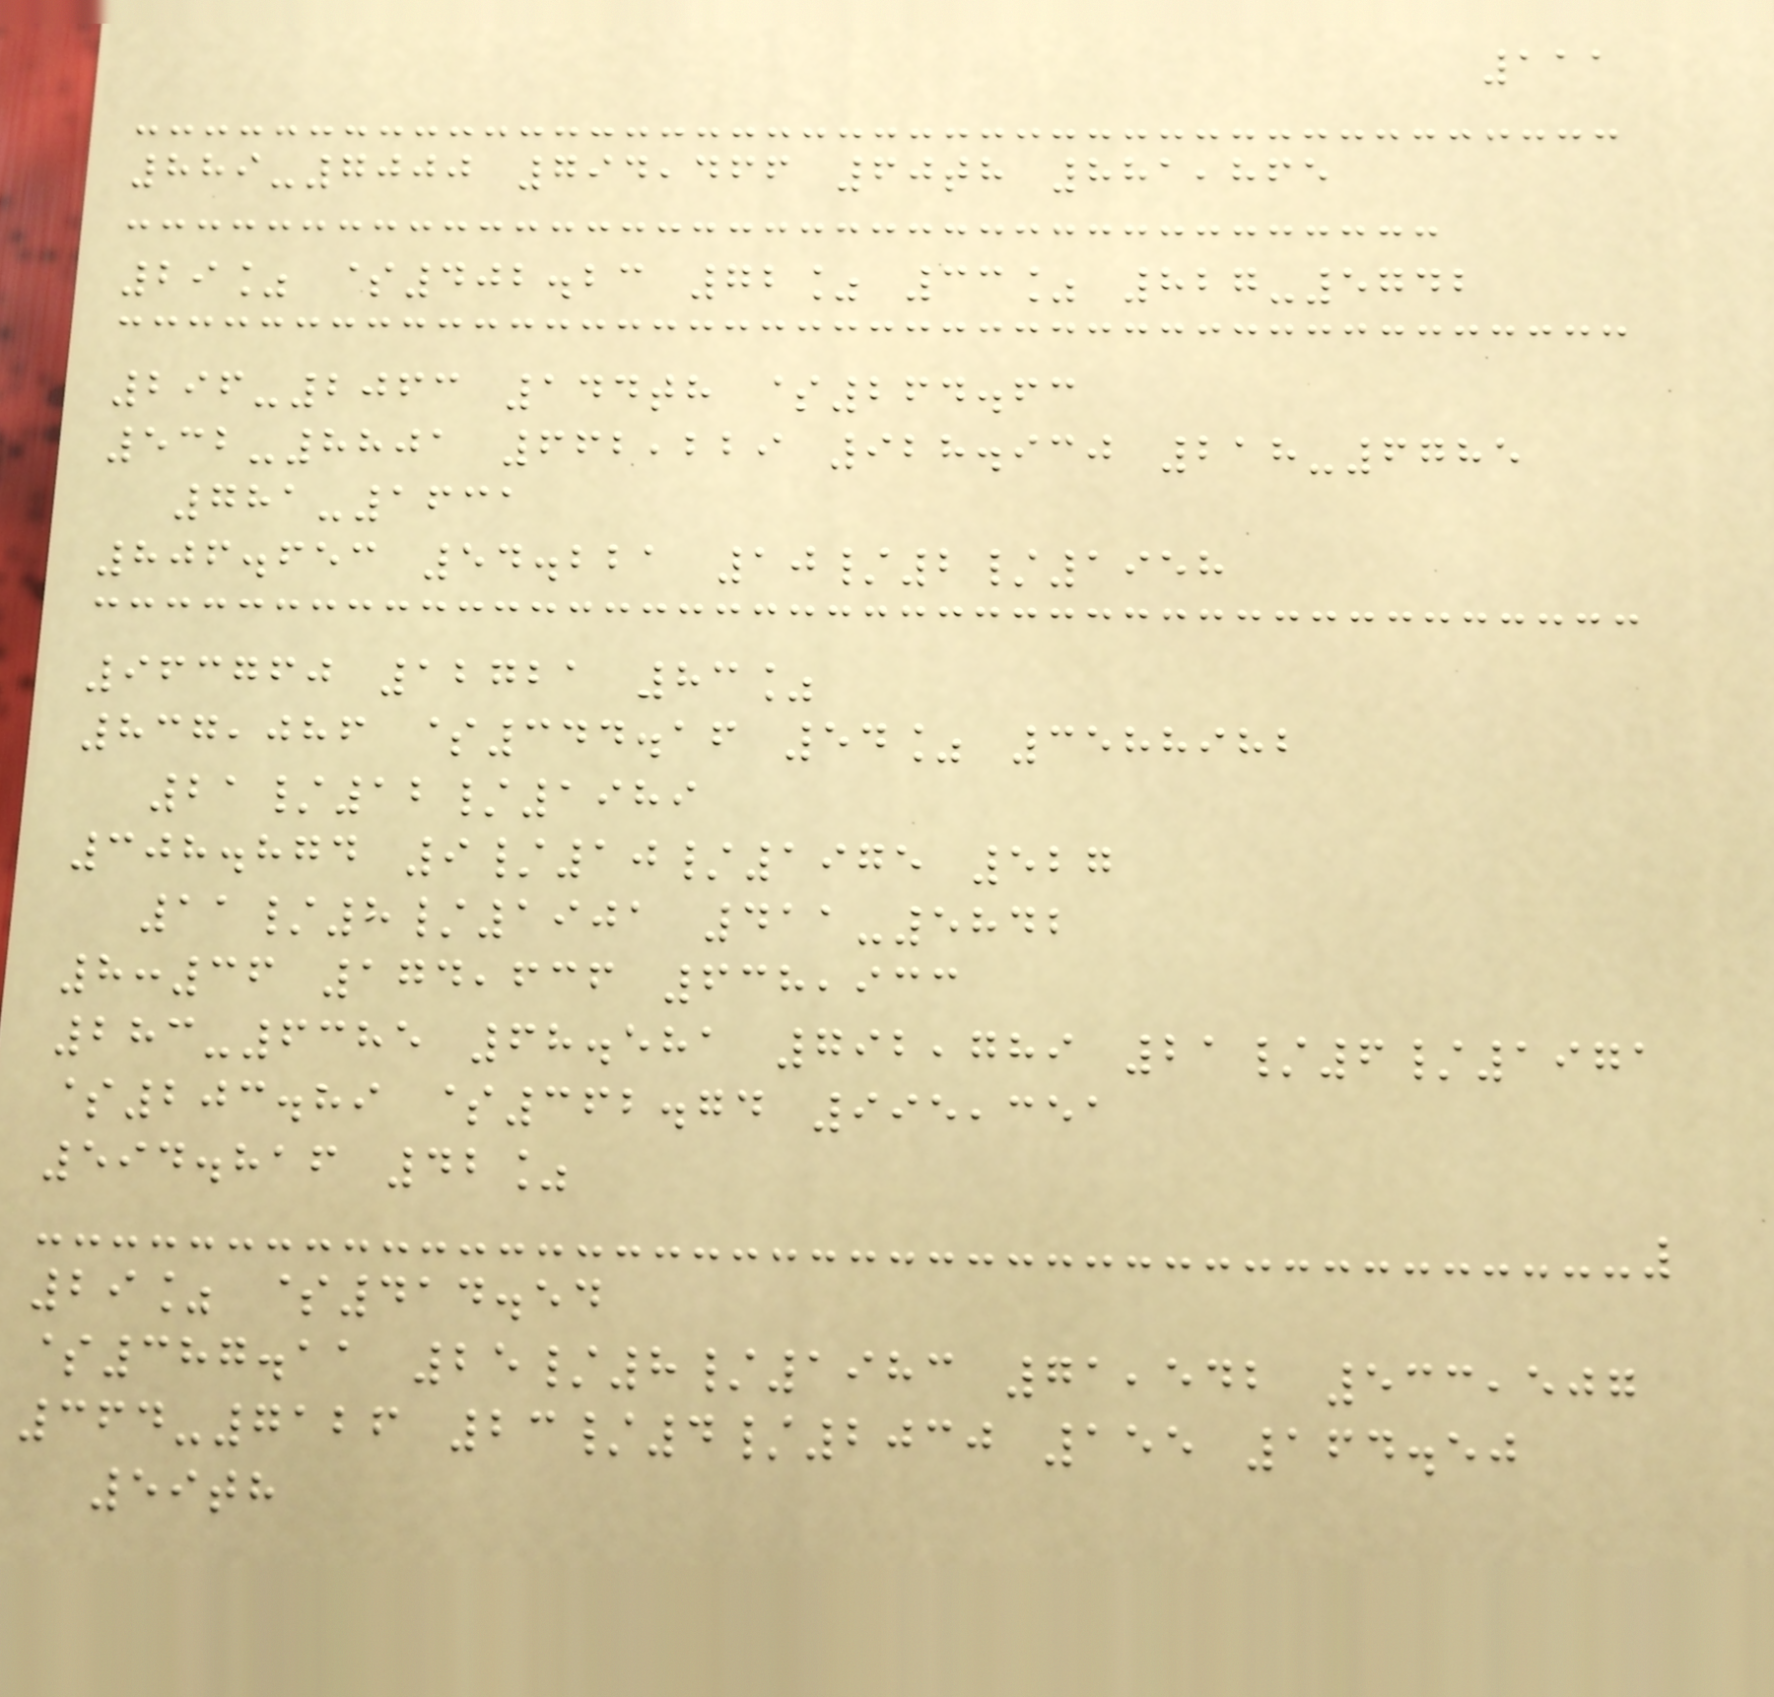111
889-7000 794,466 60th 881,865
29% $402.23 72% 33% 827-5742
296-2063 144th $264.63
532-8801 662,229 928.930 218-6785
781-1631
806.653 54.221 10/2/1958
963760 12721 83%
837,086 $344.16 54% 3588982
21/12/1989
308.874 9/10/1975 527
11/8/1901 411-5842
8:36 174,636 638,933
283-6385 68.581 792,789 21/6/1971
$203.89 $362.74 995,351
594.816 42%
29% $414.54
$387.11 25/8/1983 71,542 533,507
364-7126 23/4/2030 155 164.50
59th
